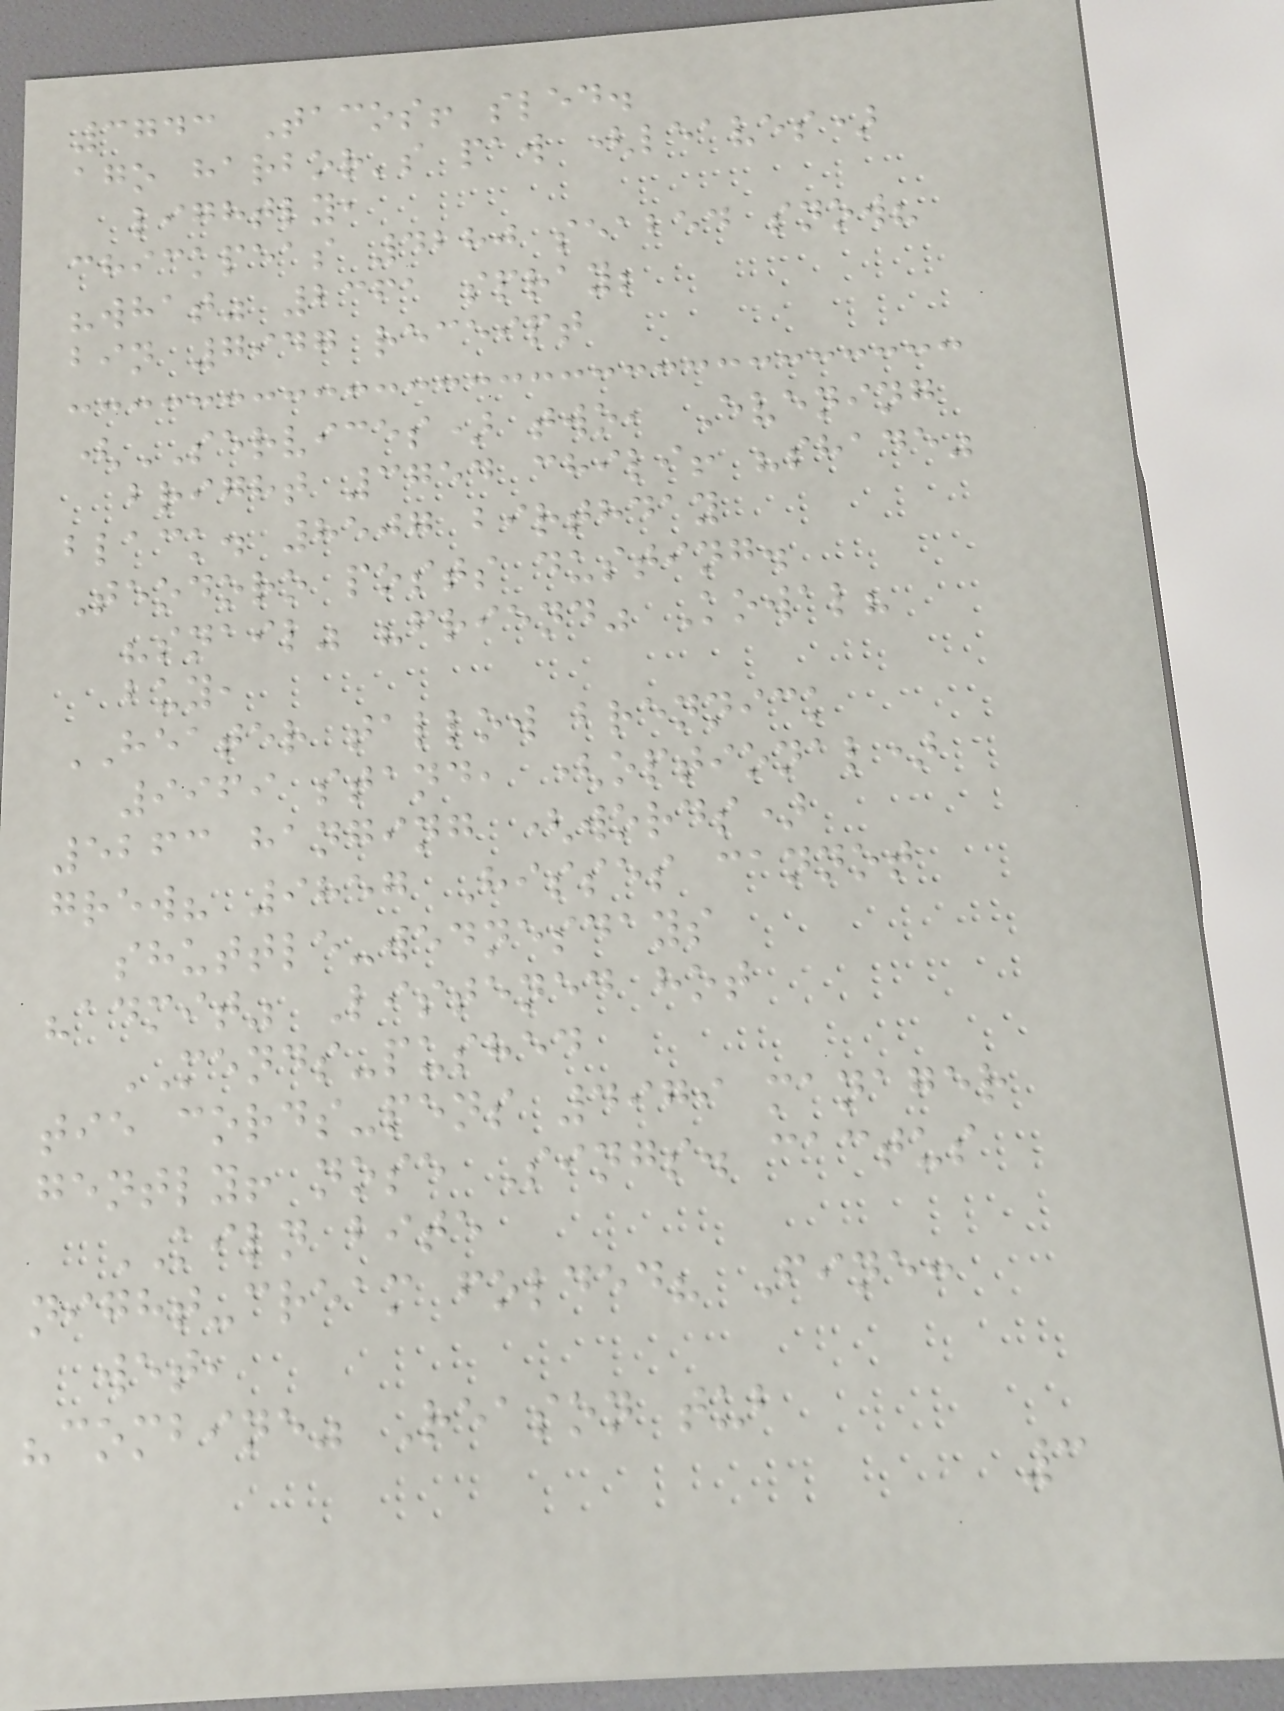3743 Tacos! sled.
ago harbor's paw (leaves)
lightly,
chickpeas 4280 seabed snow?
"what" 2361 spray;
bin 7947 receipt
(SERVICES) two, Evening
bright 3754 chili! "shade"
black. 8507 birthday
Teodoro posts dusting.
"snail" "friend" Kowal?
buy,
HEATER tallow brennick
9969 stand, (optional)
5263 hanging (words)
grew? 9857 Hisses cannot
shuttle-wednesdays
"admit" Listened hot
MENDS-pushed
tie cords-pens 4979 manager
gently! nose Sings. cactus
KILN bite
night-cream folded? Fine:
wet,
"combine" Reason tub
3
